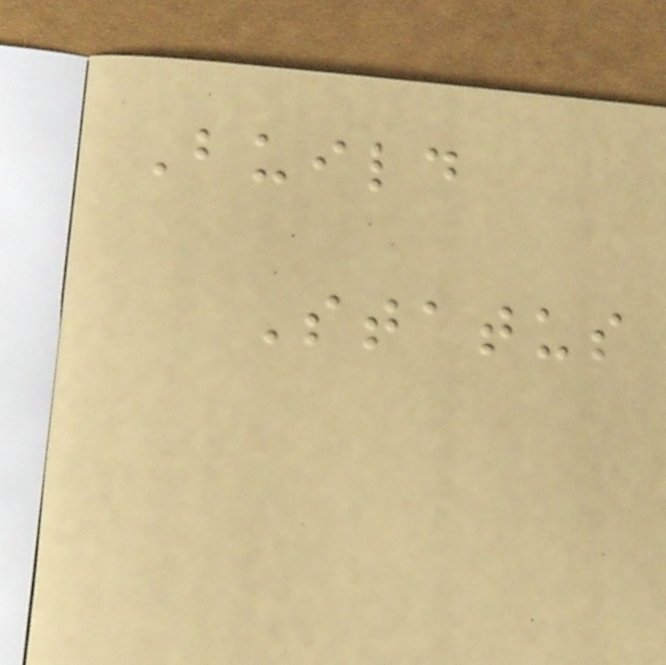Build
Status
